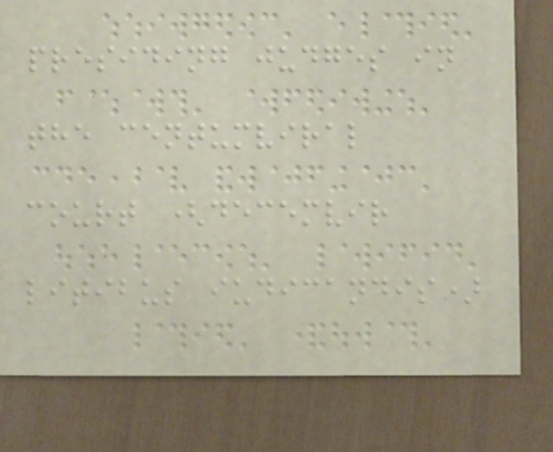presiding judges in
the centumviral
court (decemvir
litibus iudicandis)
